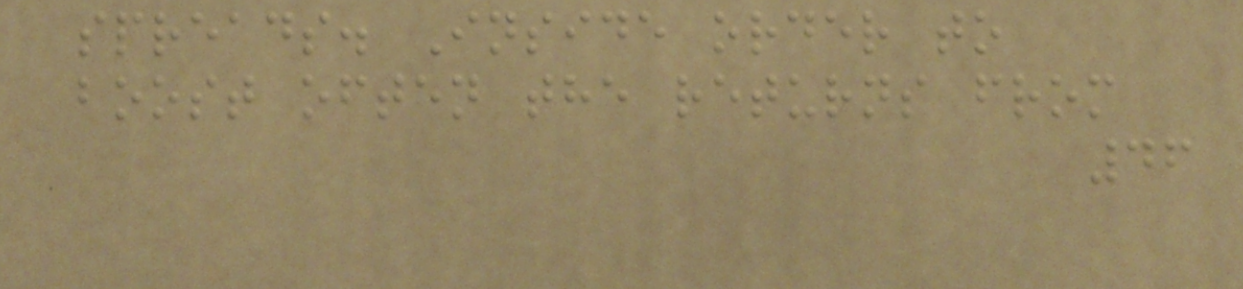spreads. Inside order to
boost often the returns from
46
